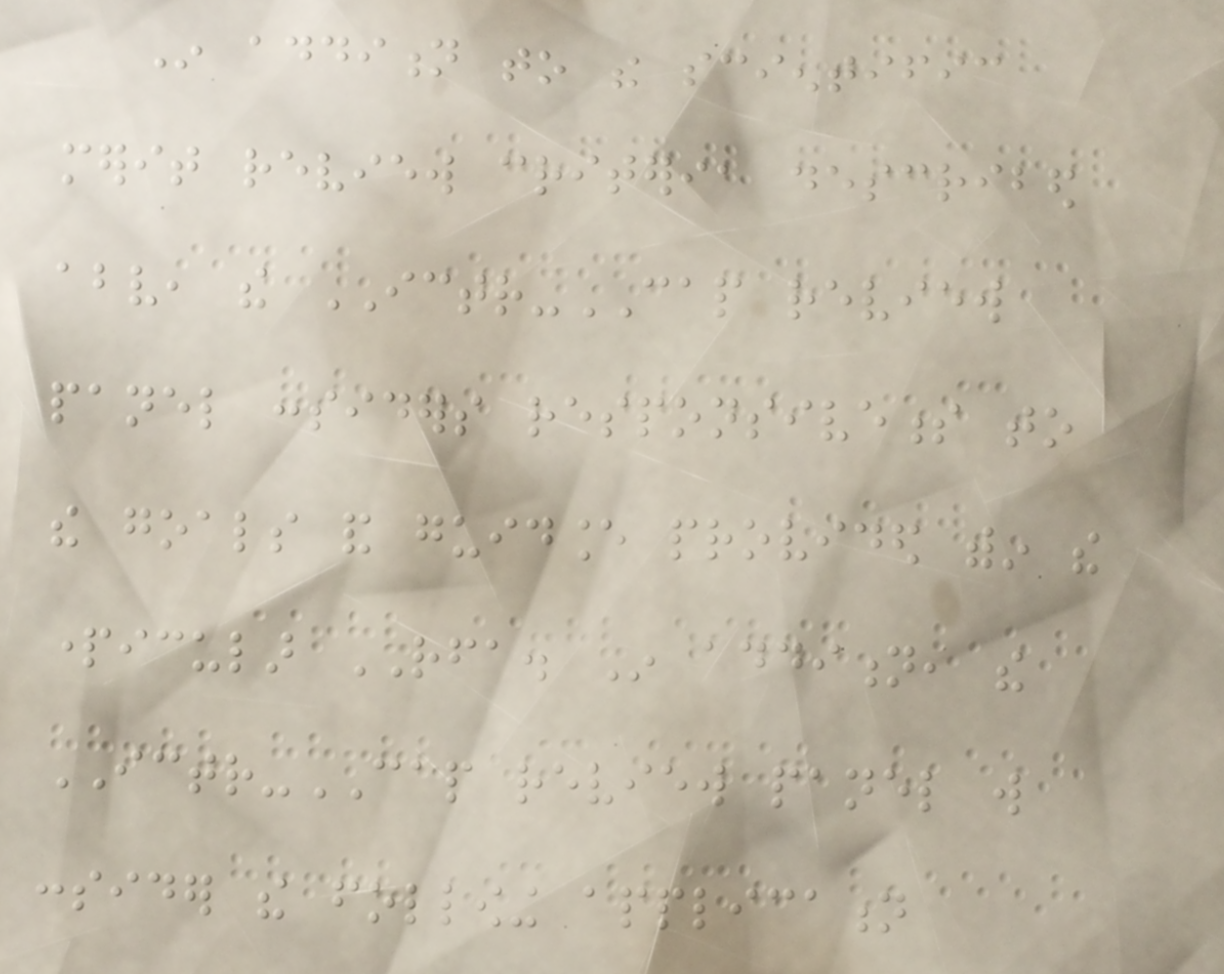In addition to the scientific
merit review criteria described
above, the ICTR-CAP review
panel considers responsiveness to
the goals and guidance provided within the
particular RFA. In addition, the
ICTR-CAP review panel will
consider the following application
